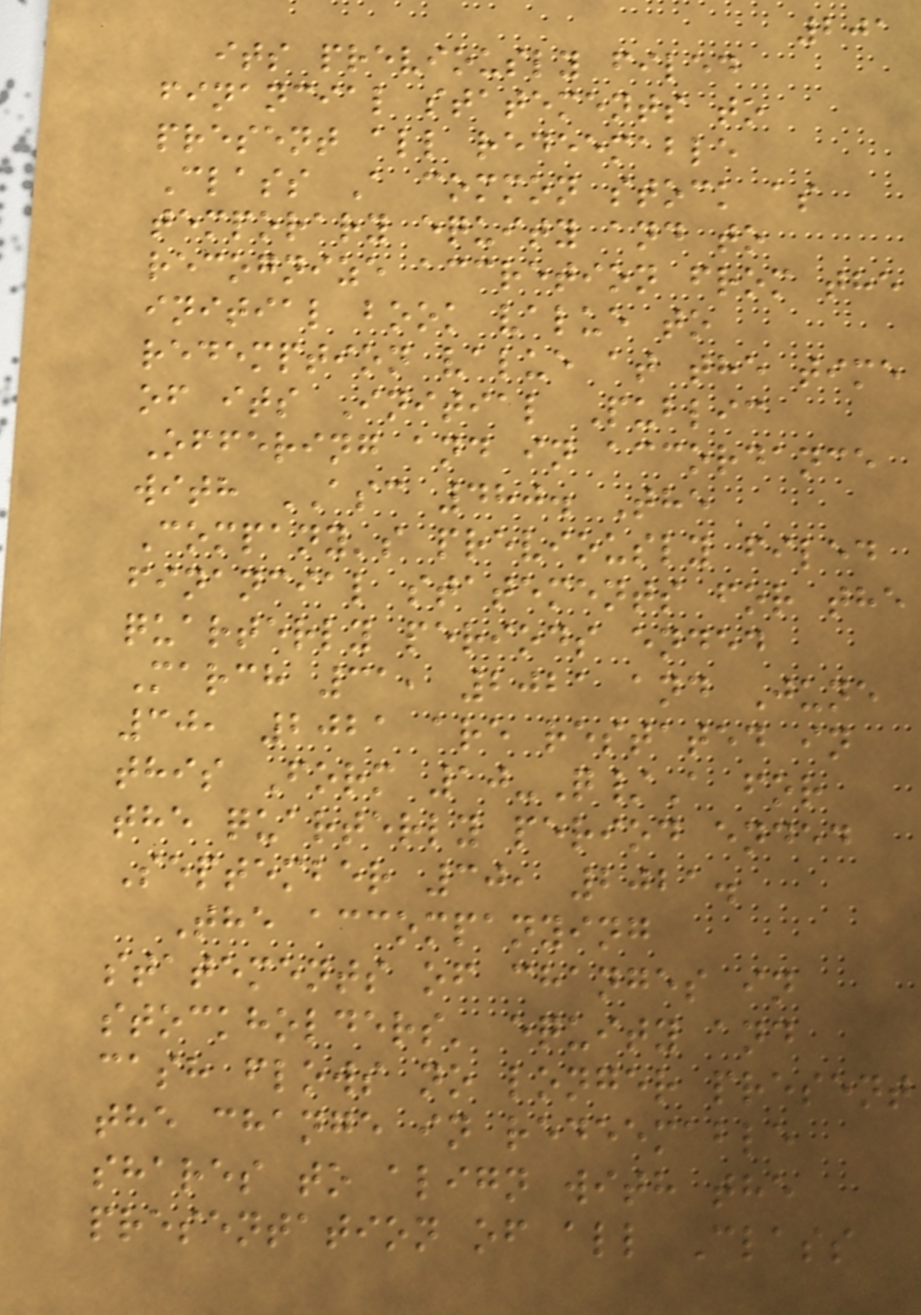201
its previously filed
financial statements to
present all redeemable
Class A common stock as
temporary equity and to
recognize accretion from the
initial book value to
redemption value at the time
of its Initial Public
Offering and in accordance
with ASC 480. The
Company's previously filed
financial statements for the
quarterly periods ended
March 31, 2021 and June
30, 2021 are restated in
this Form 10-Q/A for
the quarterly period ended
September 30, 2021.
The accompanying
statements of changes in
stockholders' equity and
cash flows no longer present
the change in redeemable
shares to align with the
presentation of all Class
